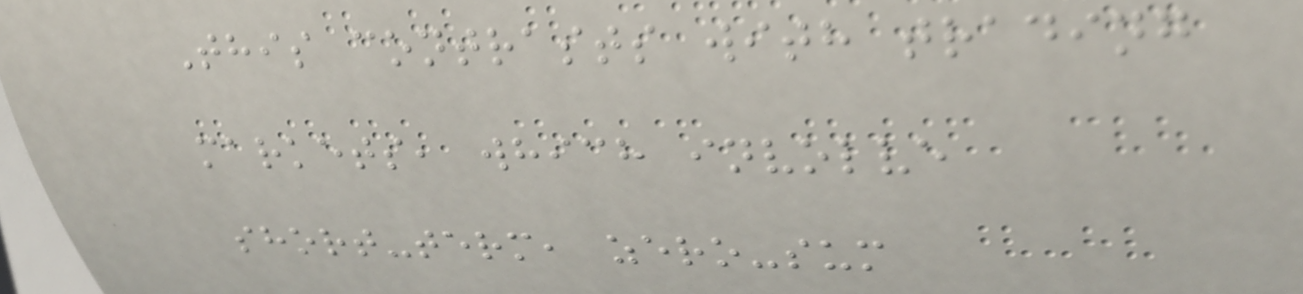This contrasts with trading
markets, which involve
short-term, zero-sum
